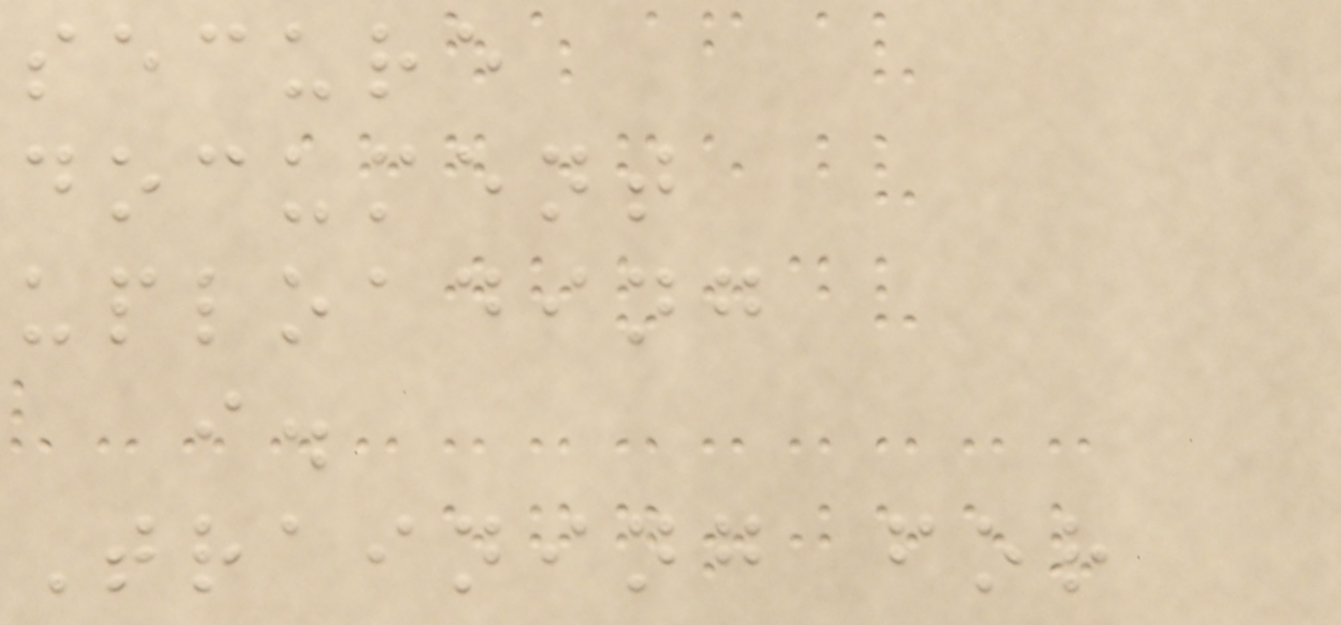secure
document
uploading
i.
Training for
